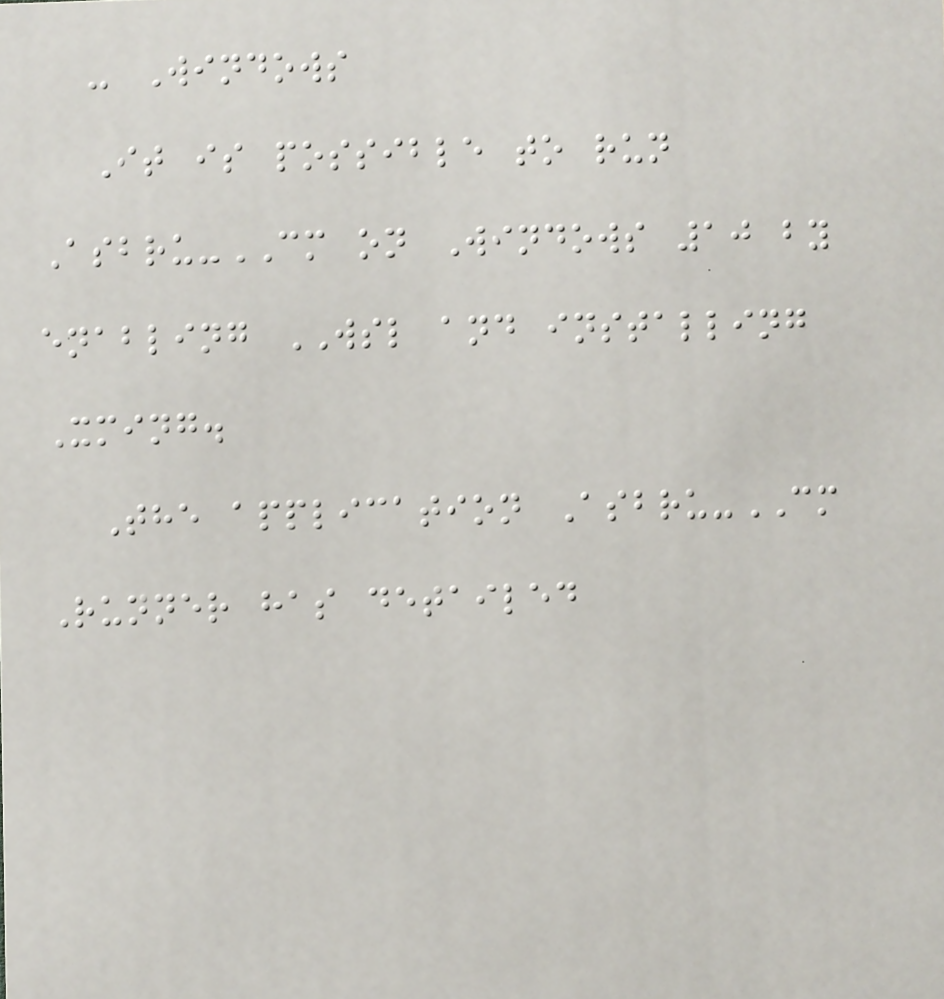- Windows
It is possible to run
Asbru-CM on Windows 10 by
enabling WSL and installing
Xming.
The application Asbru-CM
Runner has detailed
